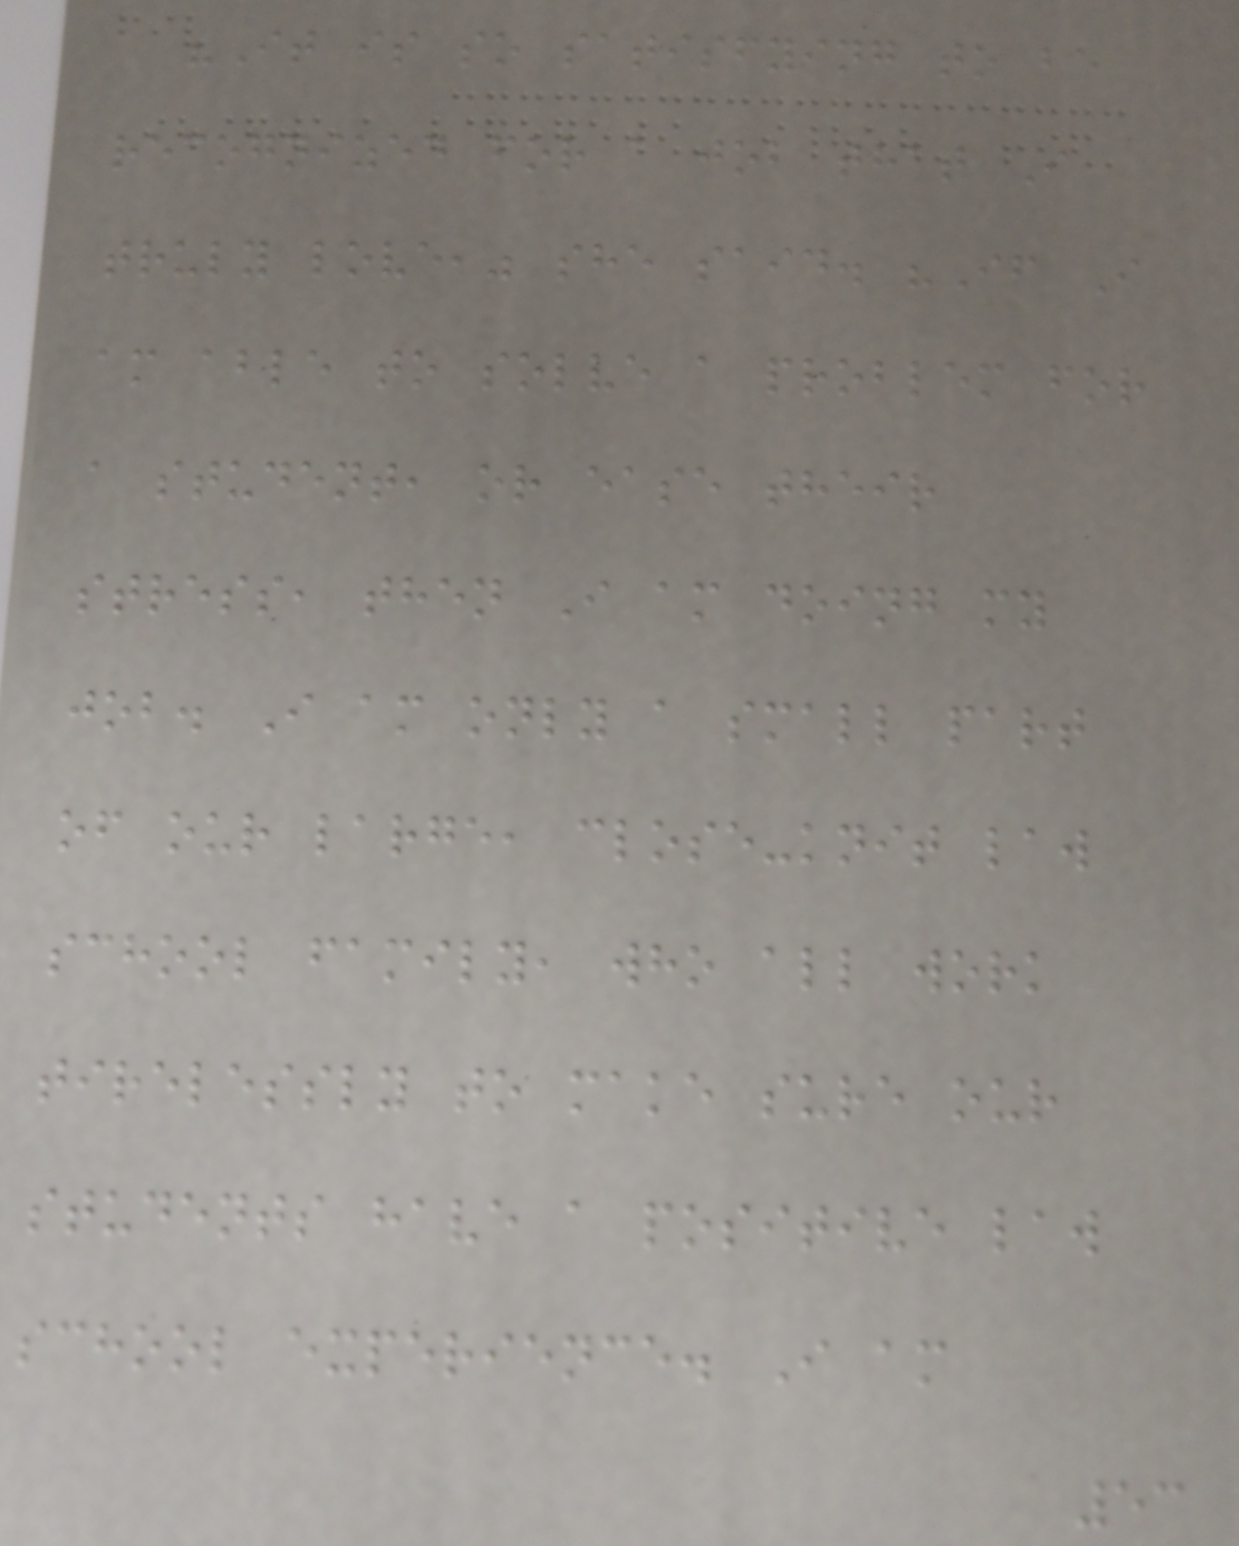"It is so satisfying to be
recognized for a job that I
truly love," she said. "If I
am able to solve a problem for
a student, or ease their
stress, then I am doing my
job. I am only a small part
of our large, close-knit law
school family, who all work
tirelessly to make sure our
students have a positive law
school experience. I am
53
